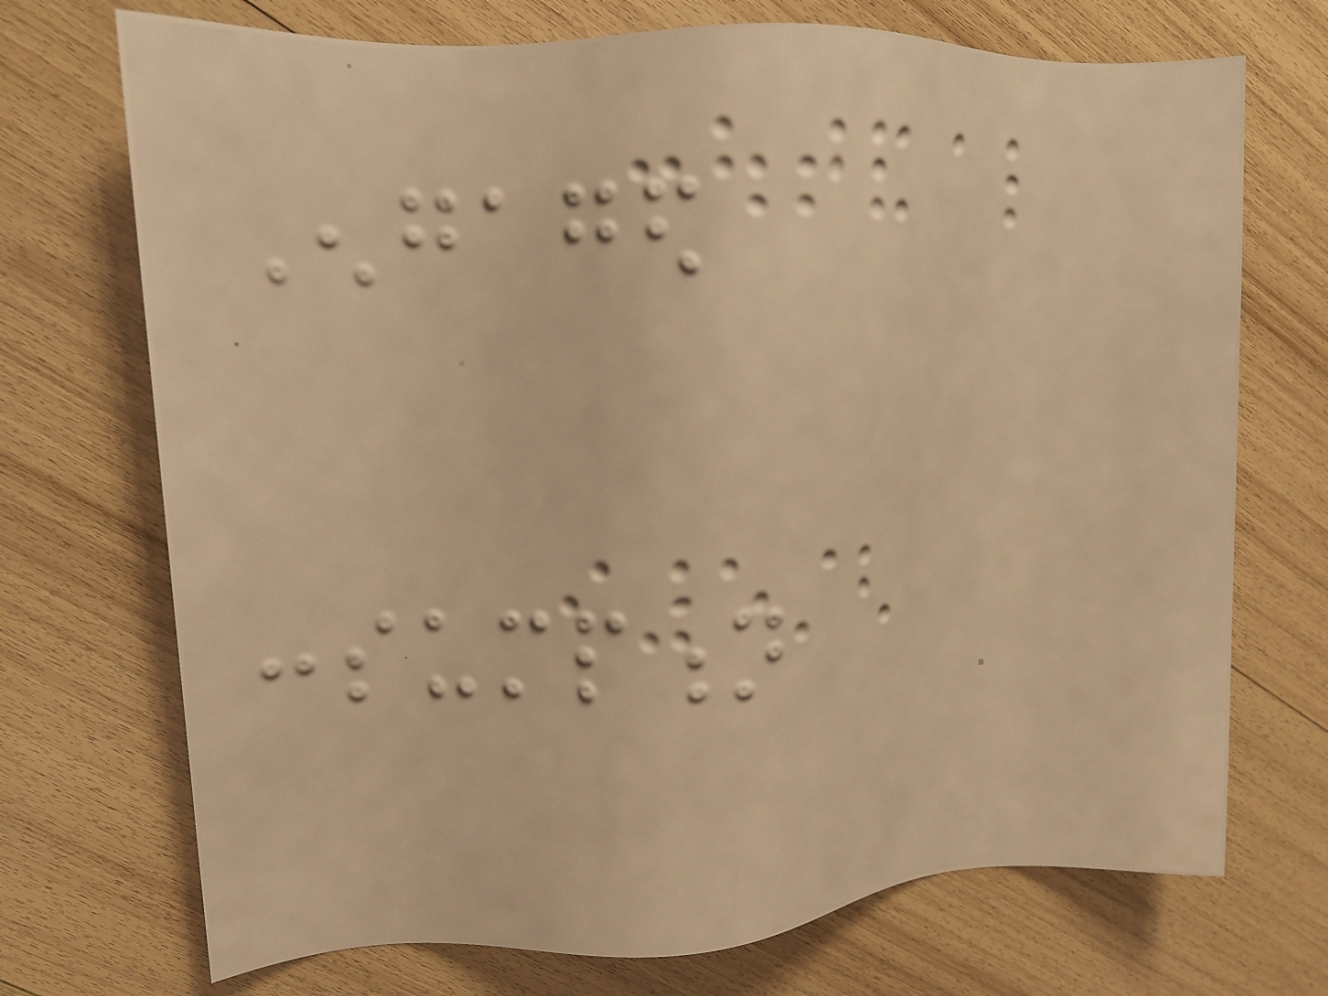Engaged
consumption
